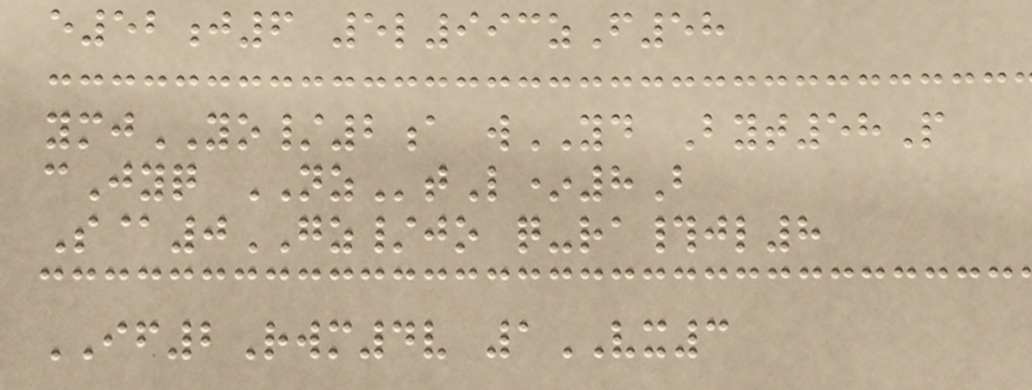e52j6 5l993zF58
ymjYO/2a wYD Byt58P
cJyq NZtL*8B
S@0GZ/jo q-ra#jl8
IF2Rwm4v 1VX3
